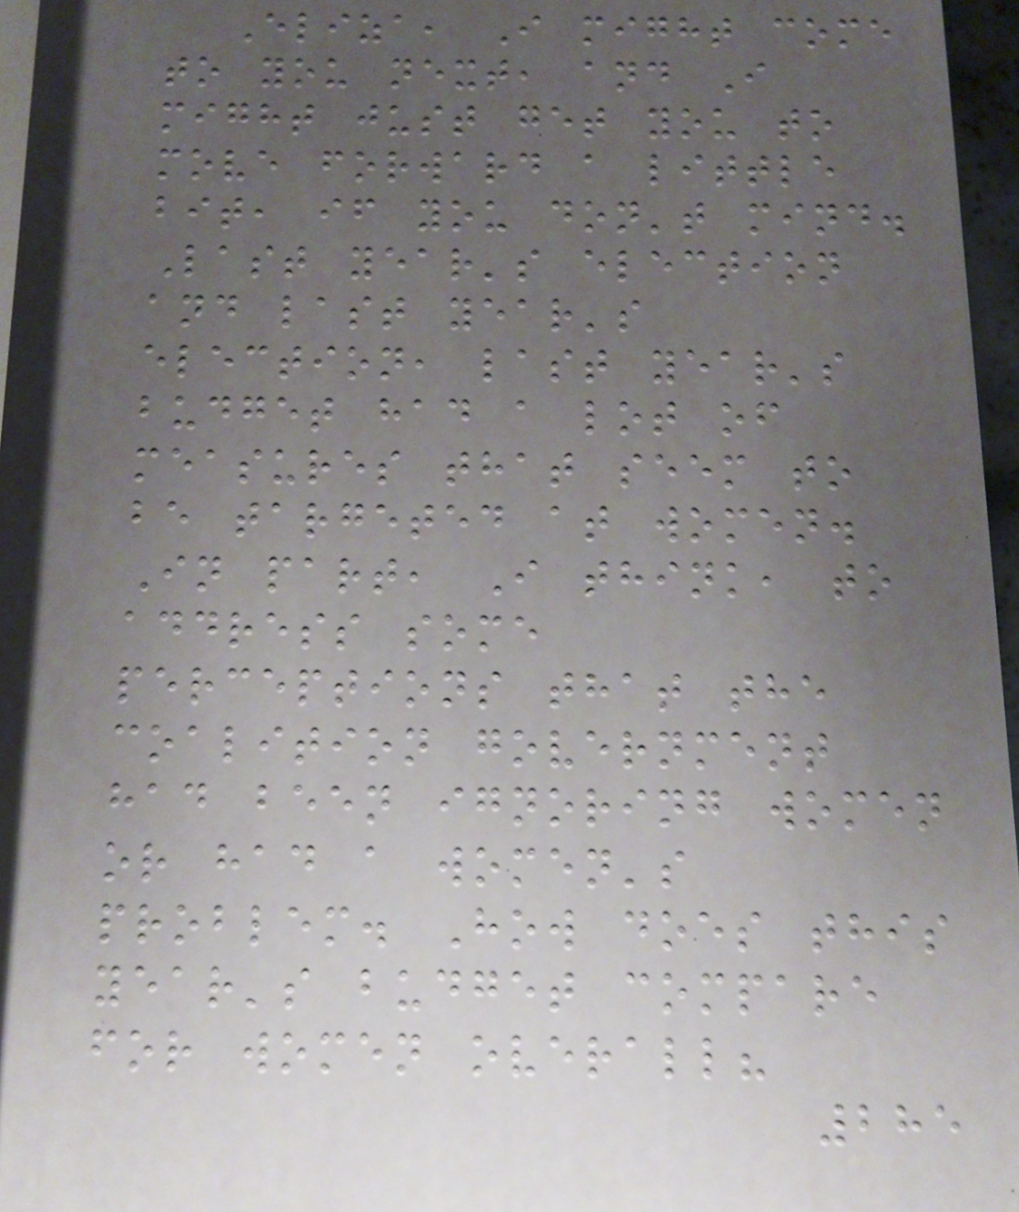Eliza, I might come
to you next, and I
might just get you to
move forward a little
bit, if you don't mind.
Last year's election
and last year's
election, last year's
budget had a lot of
measures that seem to
be targeted at women.
In part, I think, to
address some
perceptions that the
coalition government
had been ignoring women
or had a women's
problem. How does this
year's budget compare
for women overall?
285
